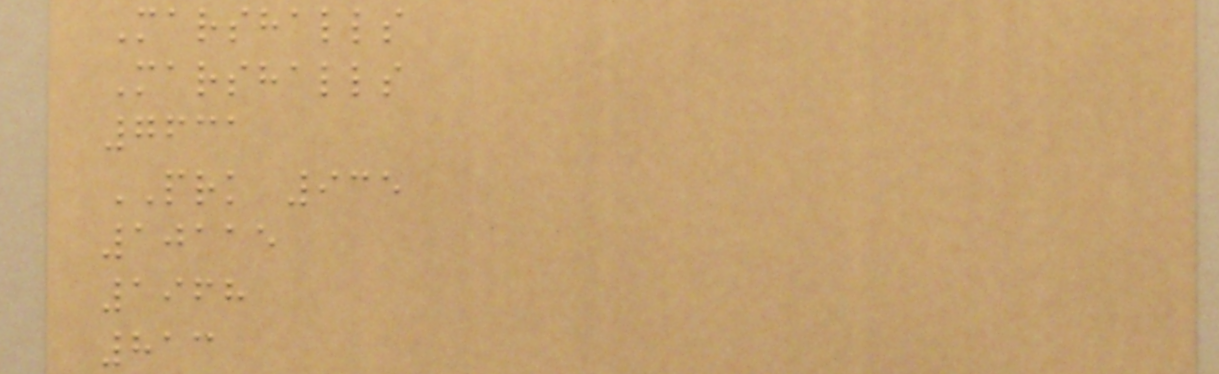Marshalls
Marshalls
7631
PRK 935
10115
1968
813
